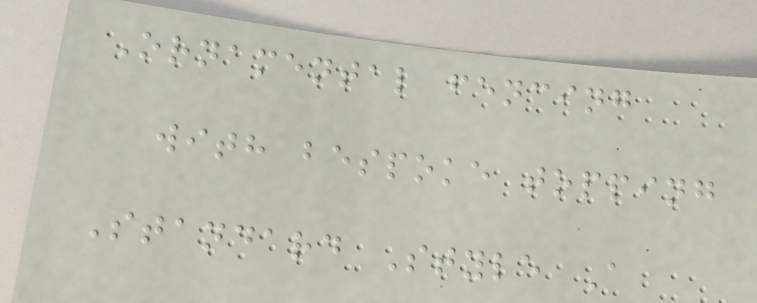Ornamental fencing
with bespoke topping
Standard Style A
